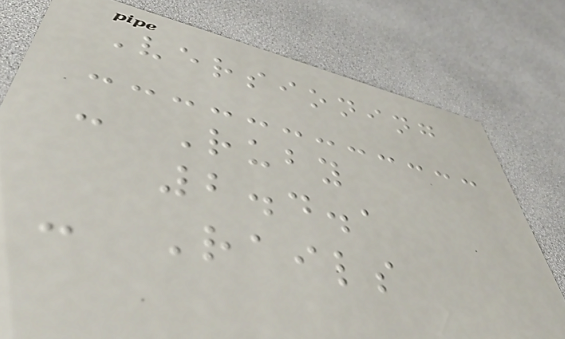Versioning
- Ruby
2.4.1
- Rails
